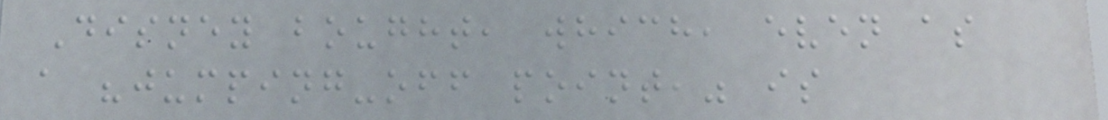Disney bought, which, even as
a "jumping-off point," is
